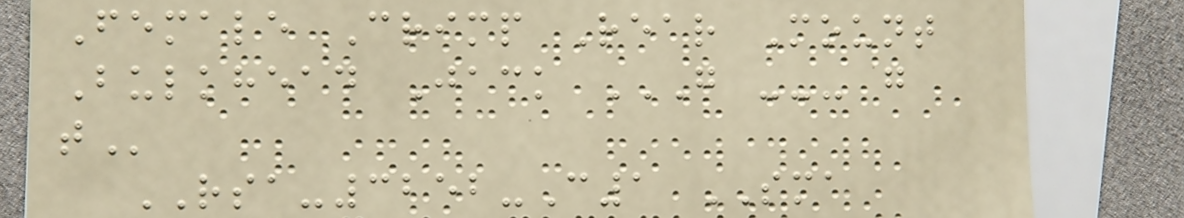Female Crimp Rear Mount
Bulkhead Jack G --- G
T
RSA-3252-C1 SMA
